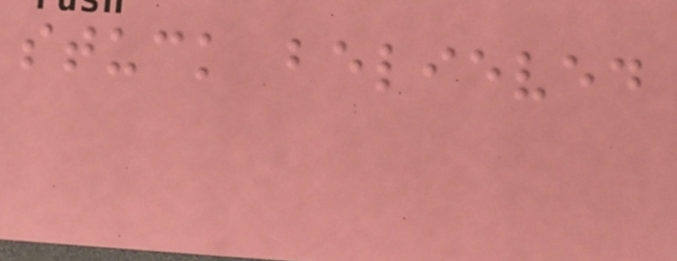stuck believed
